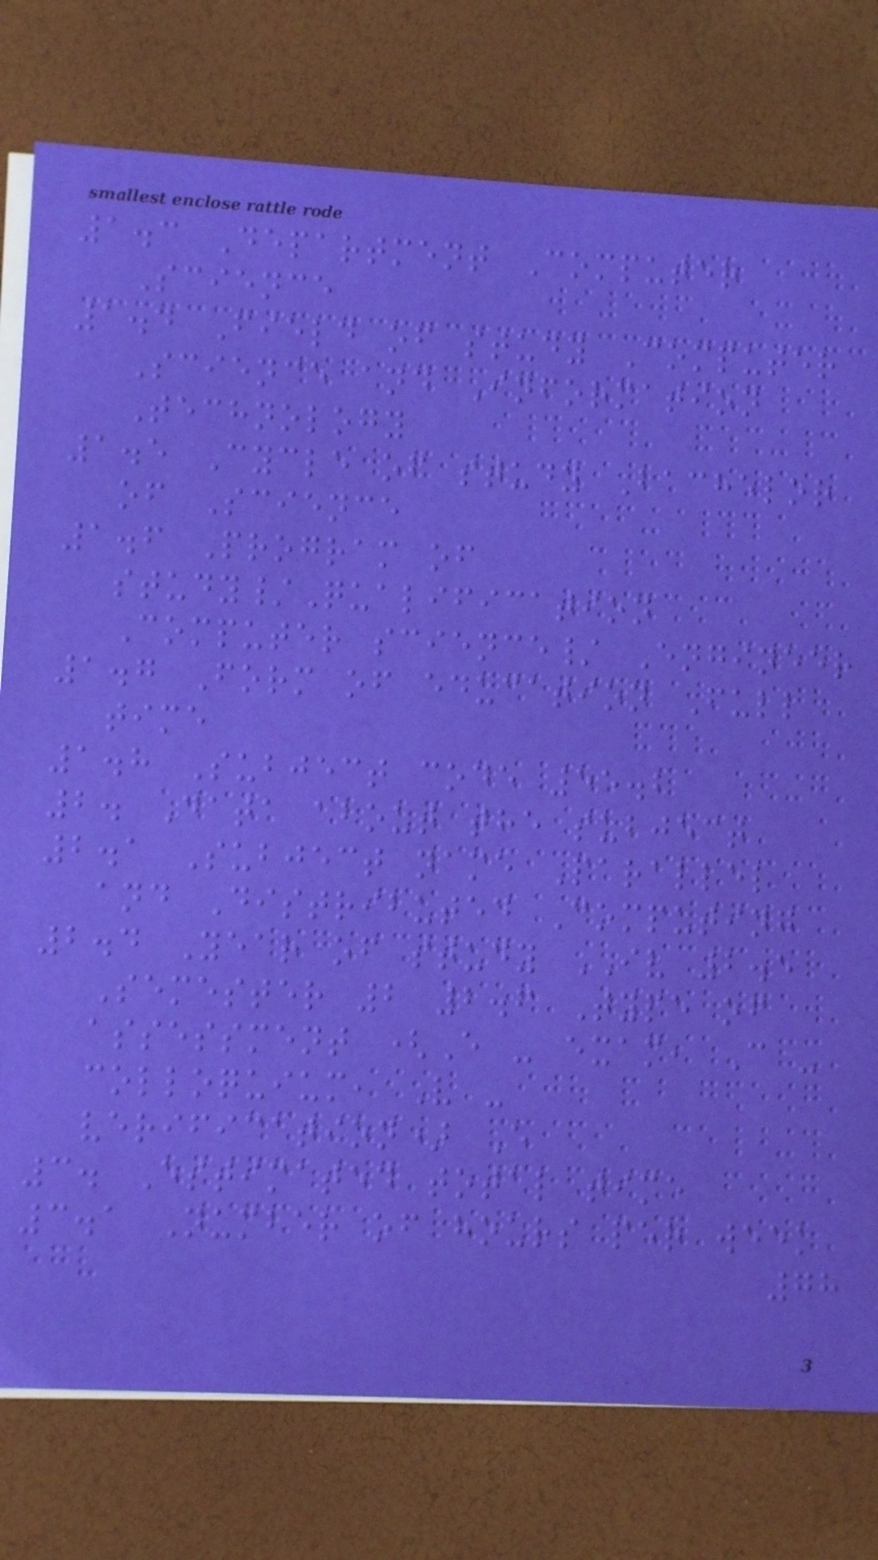1.3 Department Computer
Science
1.4 Field of study Computer
Science and Information
Technology
1.5 Cycle of study Bachelor
of Science
1.6 Program of
study/Qualification
Computer science/ Engineer
1.7 Form of education Full
time
1.8 Subject code 55.2
2. Data about the subject
2.1 Subject name Parallel
and Distributed Computing
2.4 Year of study IV 2.5
Semester 2 2.6 Type of
assessment (E - exam, C -
colloquium, V -
verification) E
3. Estimated total time
3.1 Number of hours per week
78
